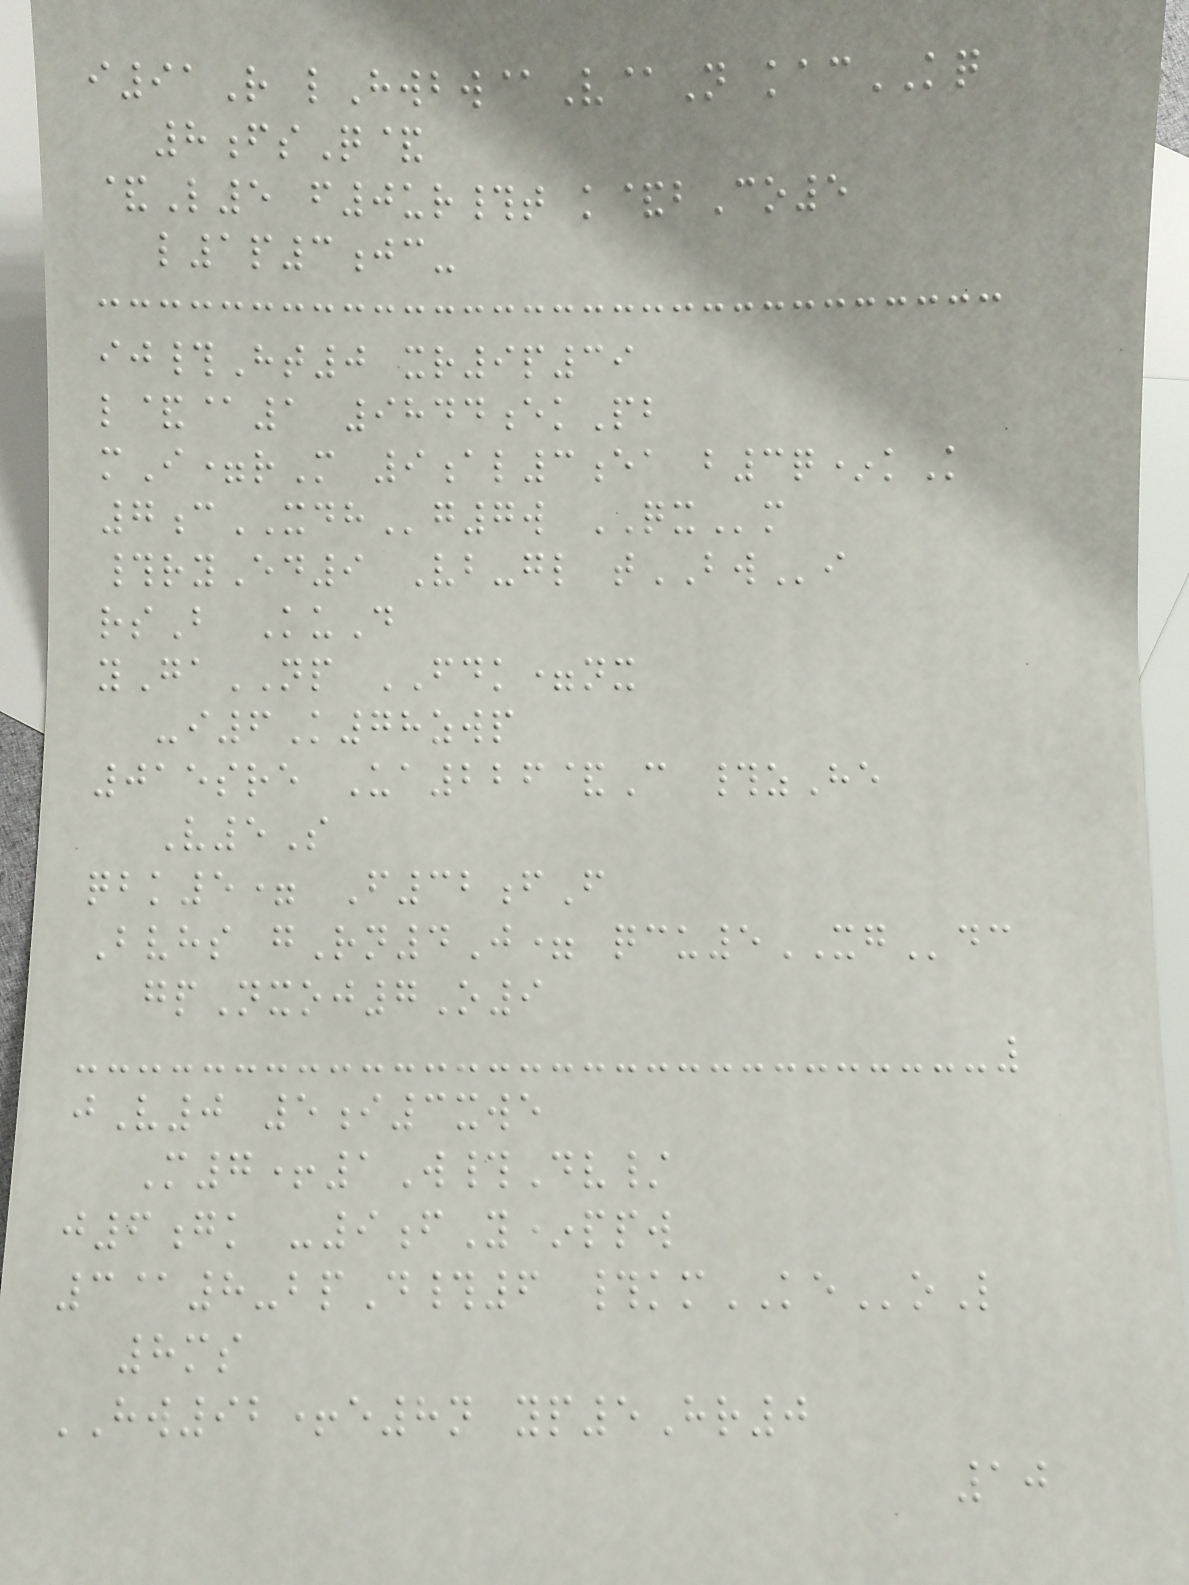i91R lHwbw@V@N kacKQ
8fsQ&
&L5 f0ur#t k&bCo5
l1p3jc-
ij#Ht0 xr9p39
l&@1 9844ekPb
mI=rM 9al3ea b3q*kK
7cXDHg7w QXm
#ryEd9 Vb-gl tBWi
rsB KuD
yGaNP FDK=nx
-i6K78zwp
015sre Ua226&C #zHe
V5S
qbk5= F32fF
Bvhs gRn4J= qcu5XGdc
gpNxoj7O9
jV0 5i3xwe
M7+1W#Dv/
j6gk -9fY*ppw
3@8-bpD#6 #kmKEoL
8ms
HW92+e8n yp5Hr0
10
